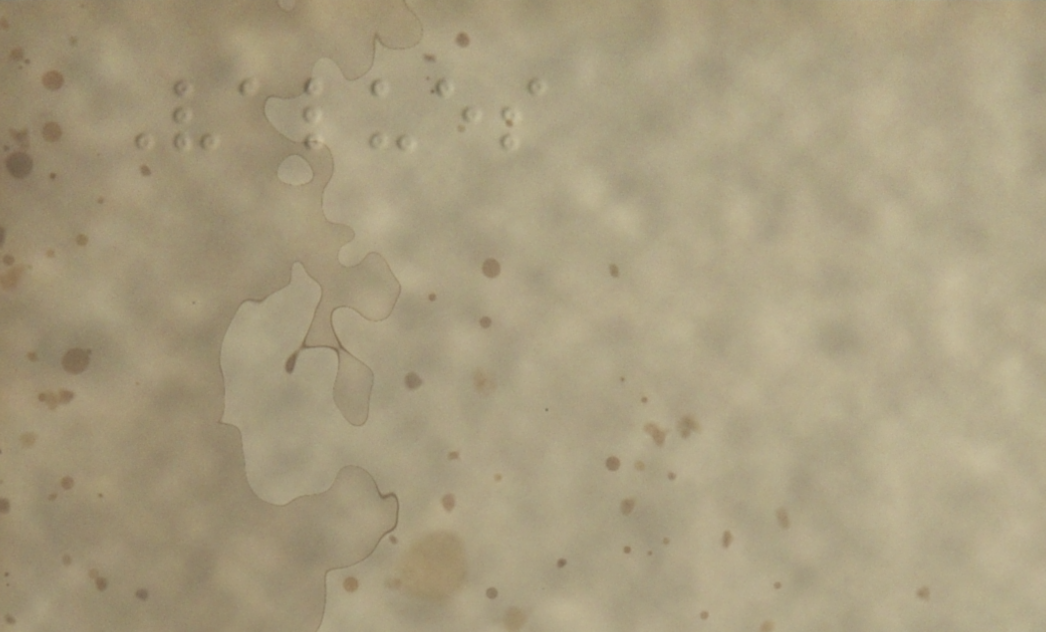Values
